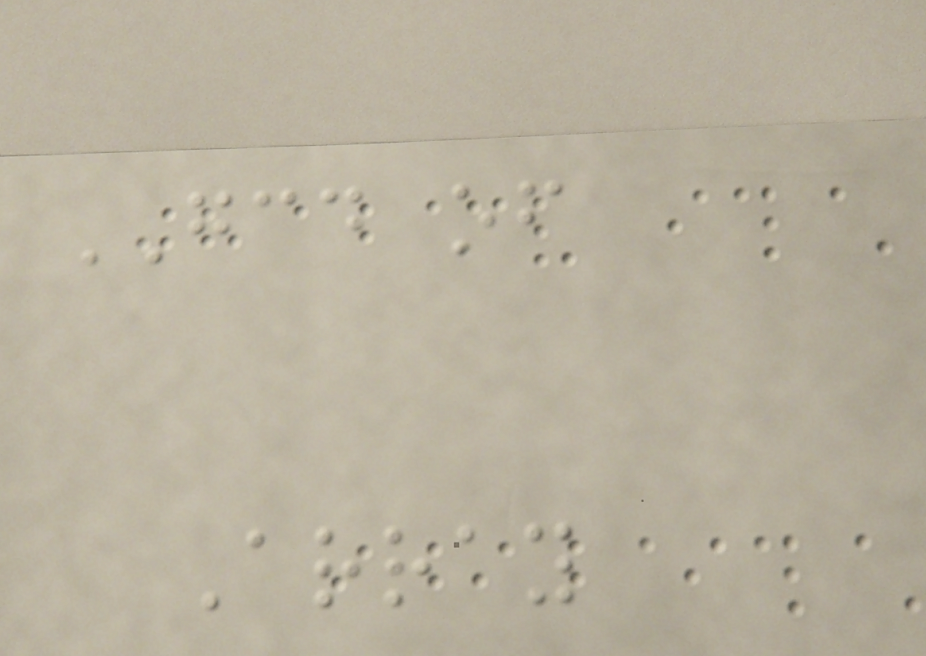GCD of
Array
